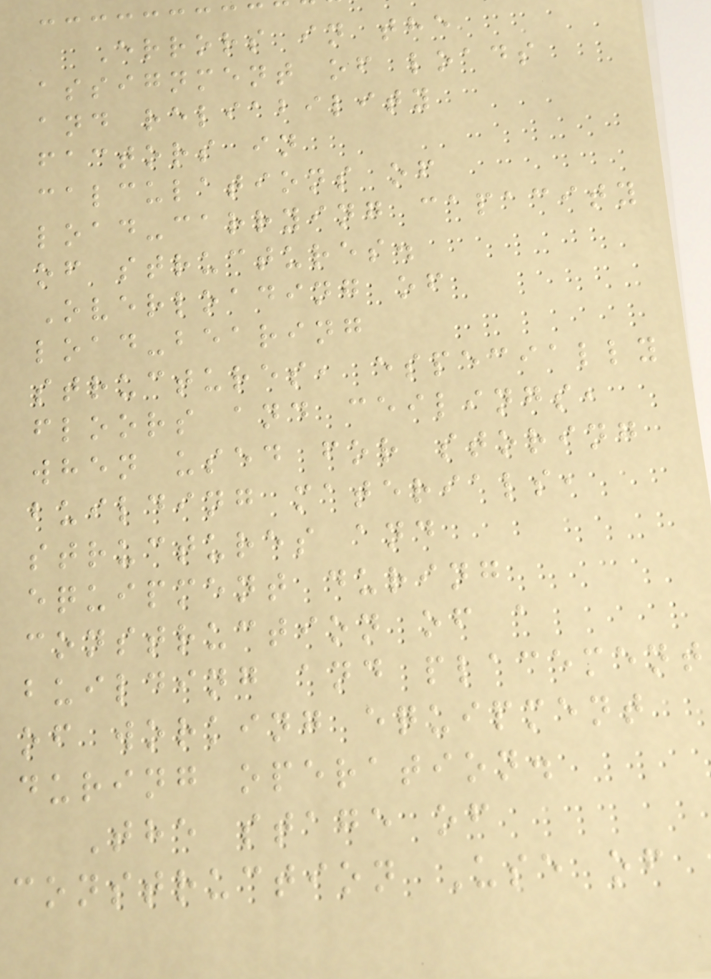Errors in the
assignment of loads
and reliability
factors in
calculations of
load-carrying capacity
of structures.
Overloading of
load-bearing
structures, especially
floors and ceilings,
when used for storing
building materials,
structures and
equipment during
construction of a
building and placement
of working equipment
during operation.
The stage of
construction Use of
